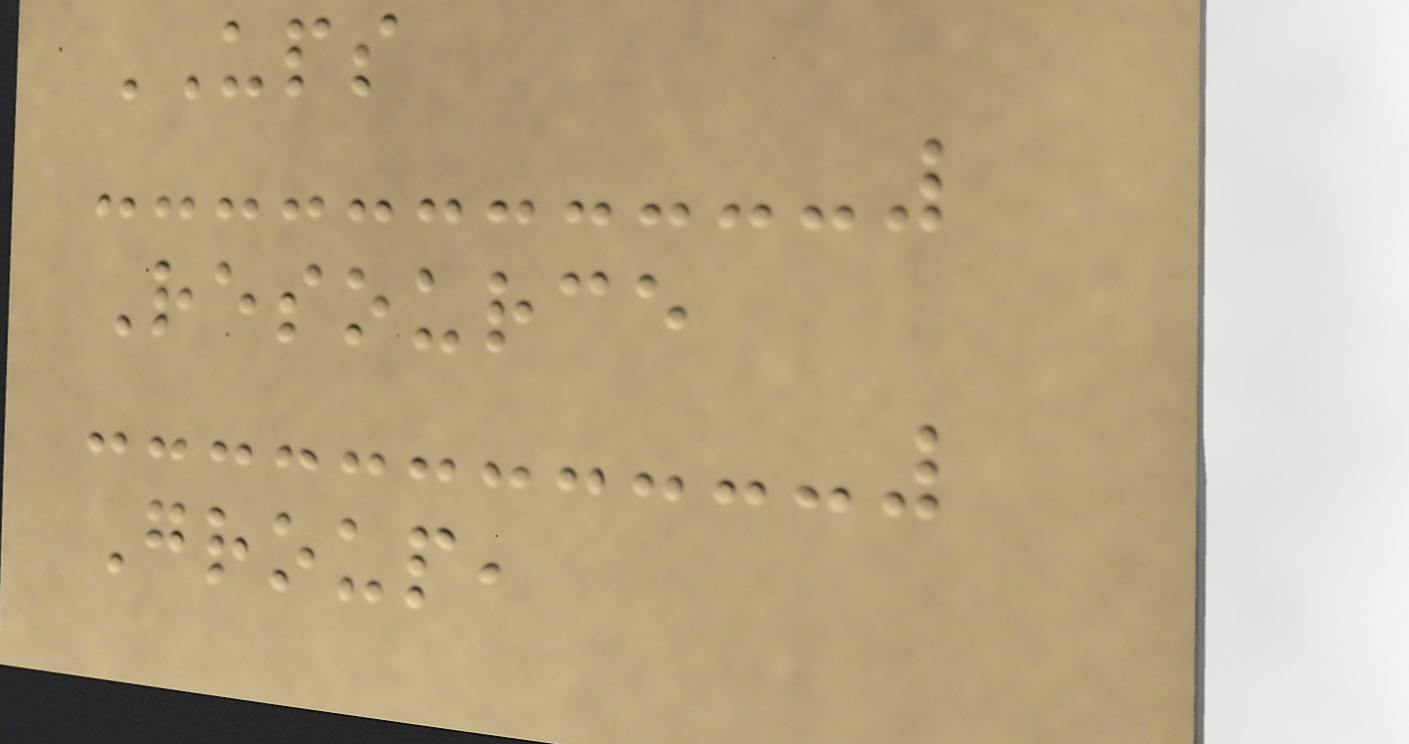UPS
Resource
Group,
